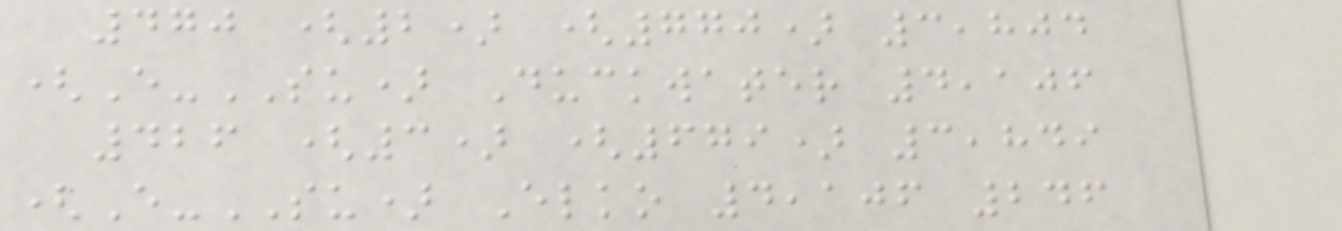470 (2) (770) 3,804
(E-SU) Duckwater 4,106
426 (3) (679) 3,849
(E-SU) Elko 4,106 246
